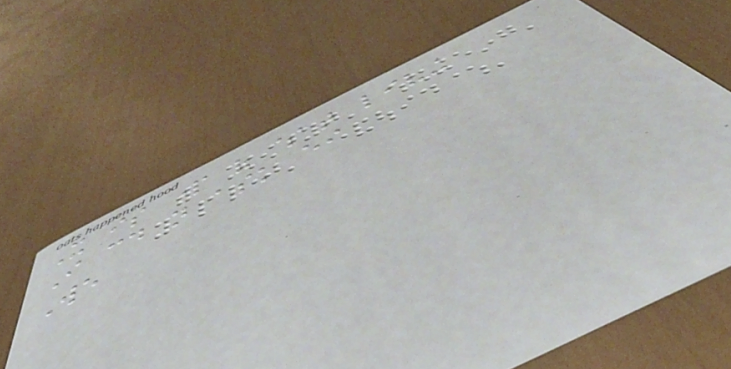It is part of what living
I could not ask either
We
